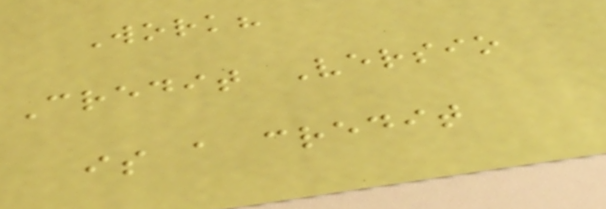Work?
Credit Versio
is a credit
